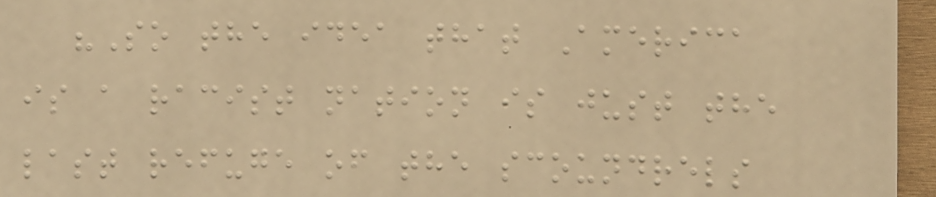"So the idea that America
is a racist nation is just the
last refuge of the scoundrels
